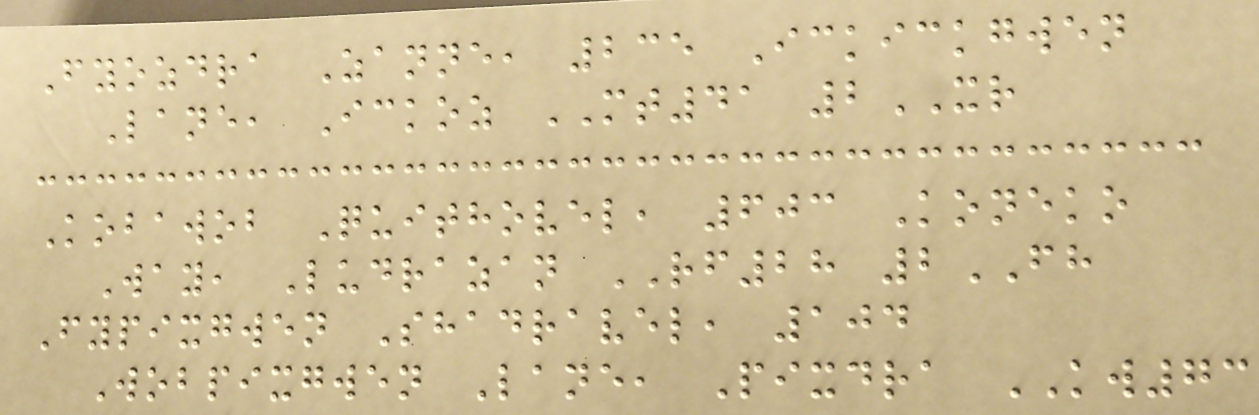Fyozdra Zanne, 235 Ickickgwen
Lane, Ickoz MT41 2XR
Kobawob Quithovel, 603 Koneko
Way, Ludrazan RF28 2FH
Fypixgwen Shadravel, 104
Wobpixgwen Lane, Pixdra KW73
